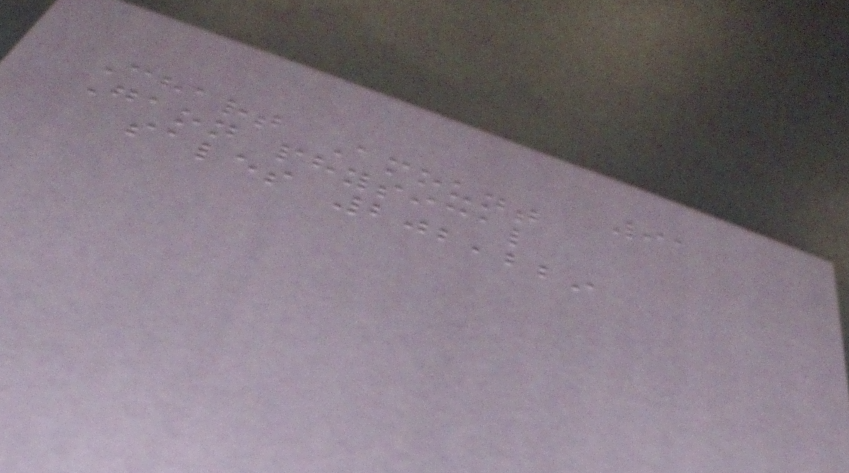91
Chart Amount
Gaon physical
sales 202,229
